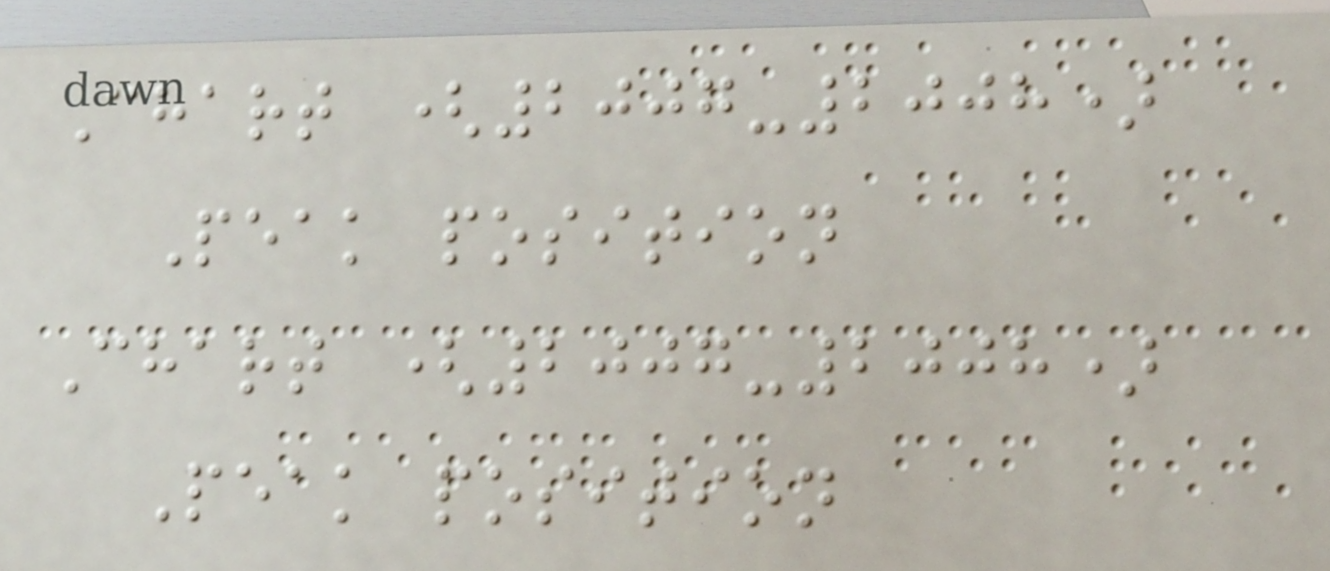Chart (2007-2008)
Peak position
Chart (2007-2008)
Peak position
